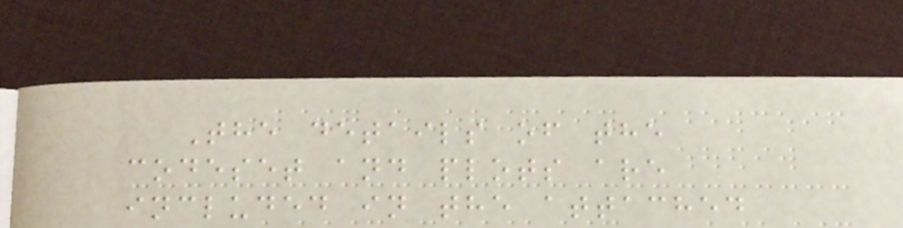The details of the
codeset and plots are
included in the attached
